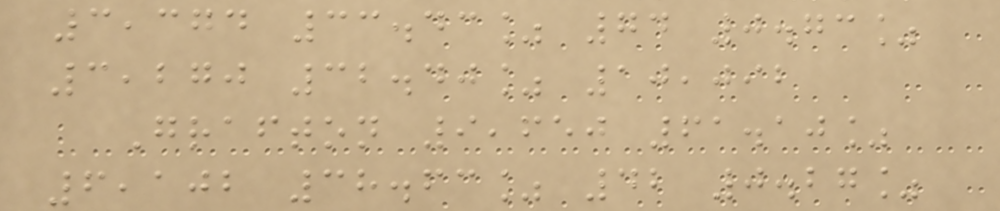3,374 33.43% 74 0.73%
3,270 32.40% 10,092
Grafton 9,650 61.10%
6,102 38.63% 42 0.27%
